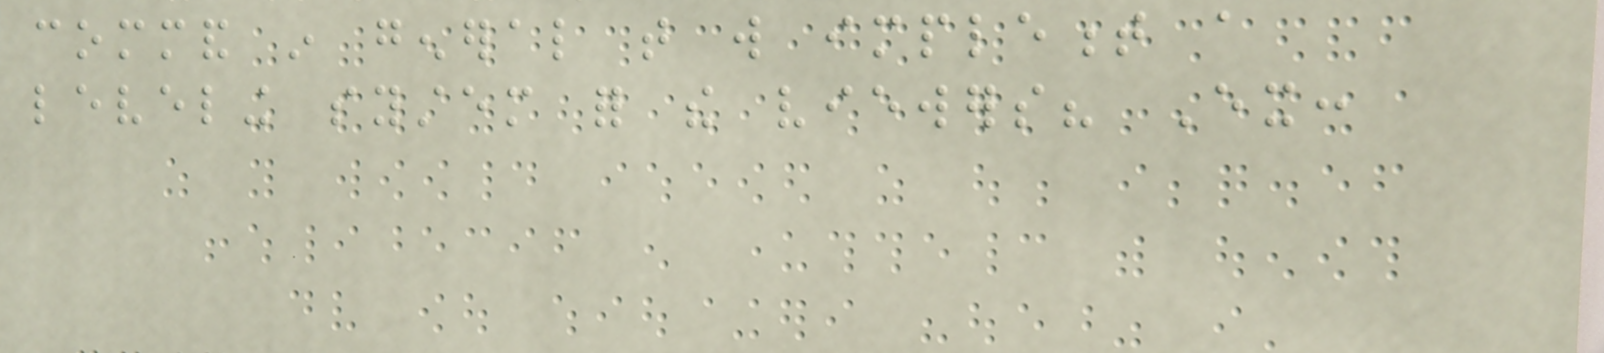command in general that will implement a
leveling system for the viewers? Ex:
